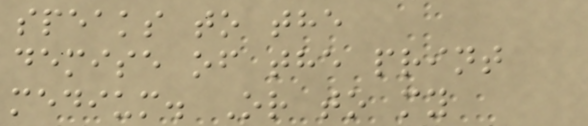speaks to the
demise of the print
medium. Or to my
